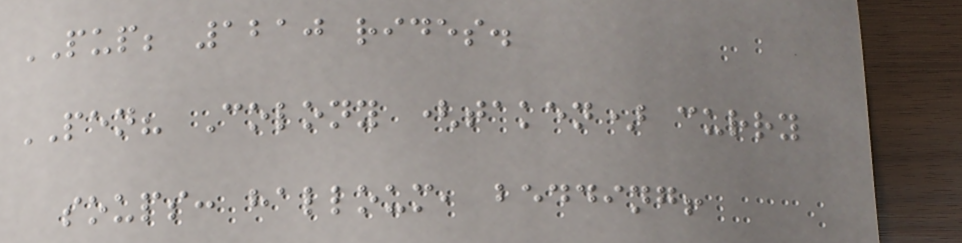PUP; 1210 rides.
PEN? Colony (taken) curry
soups: halloum, bedding!
